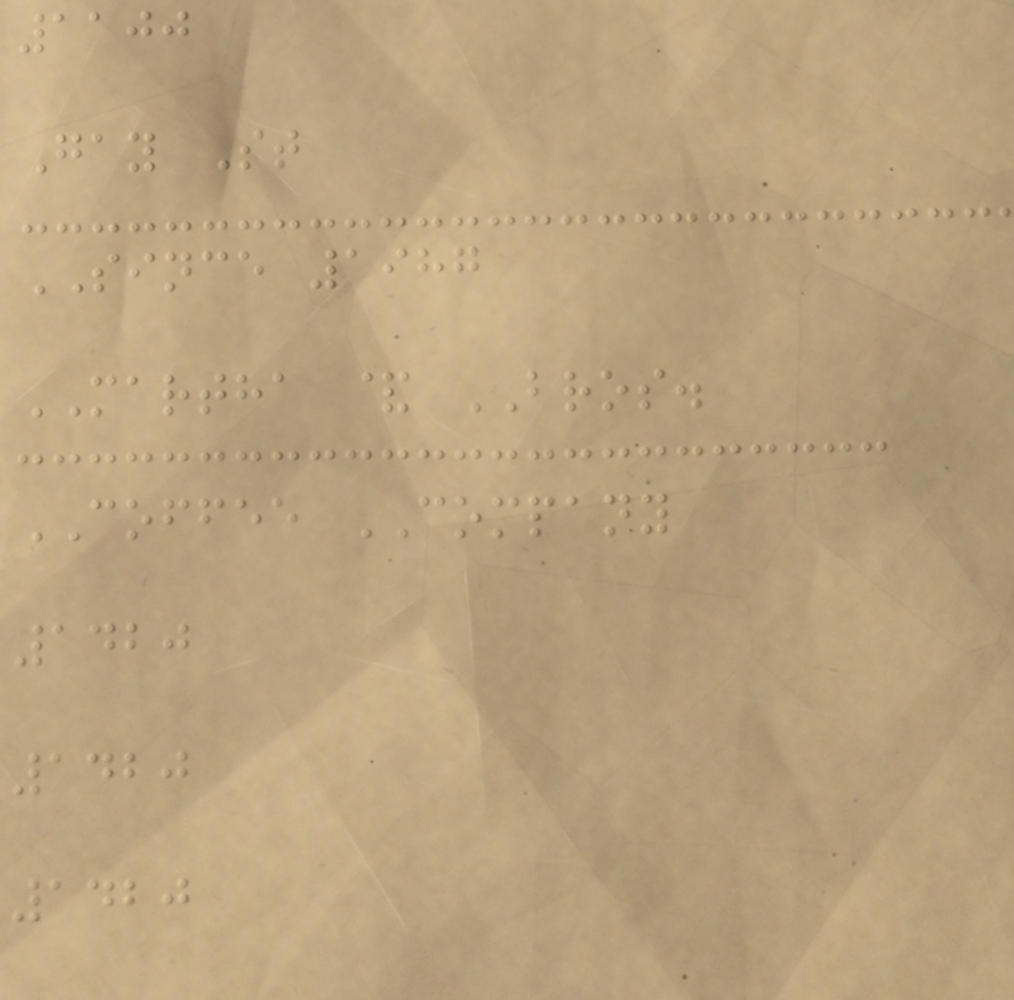1100
Gay St
SINCE 1987
MARTHA & BROS.
COFFEE COMPANY
1420
1420
1420
